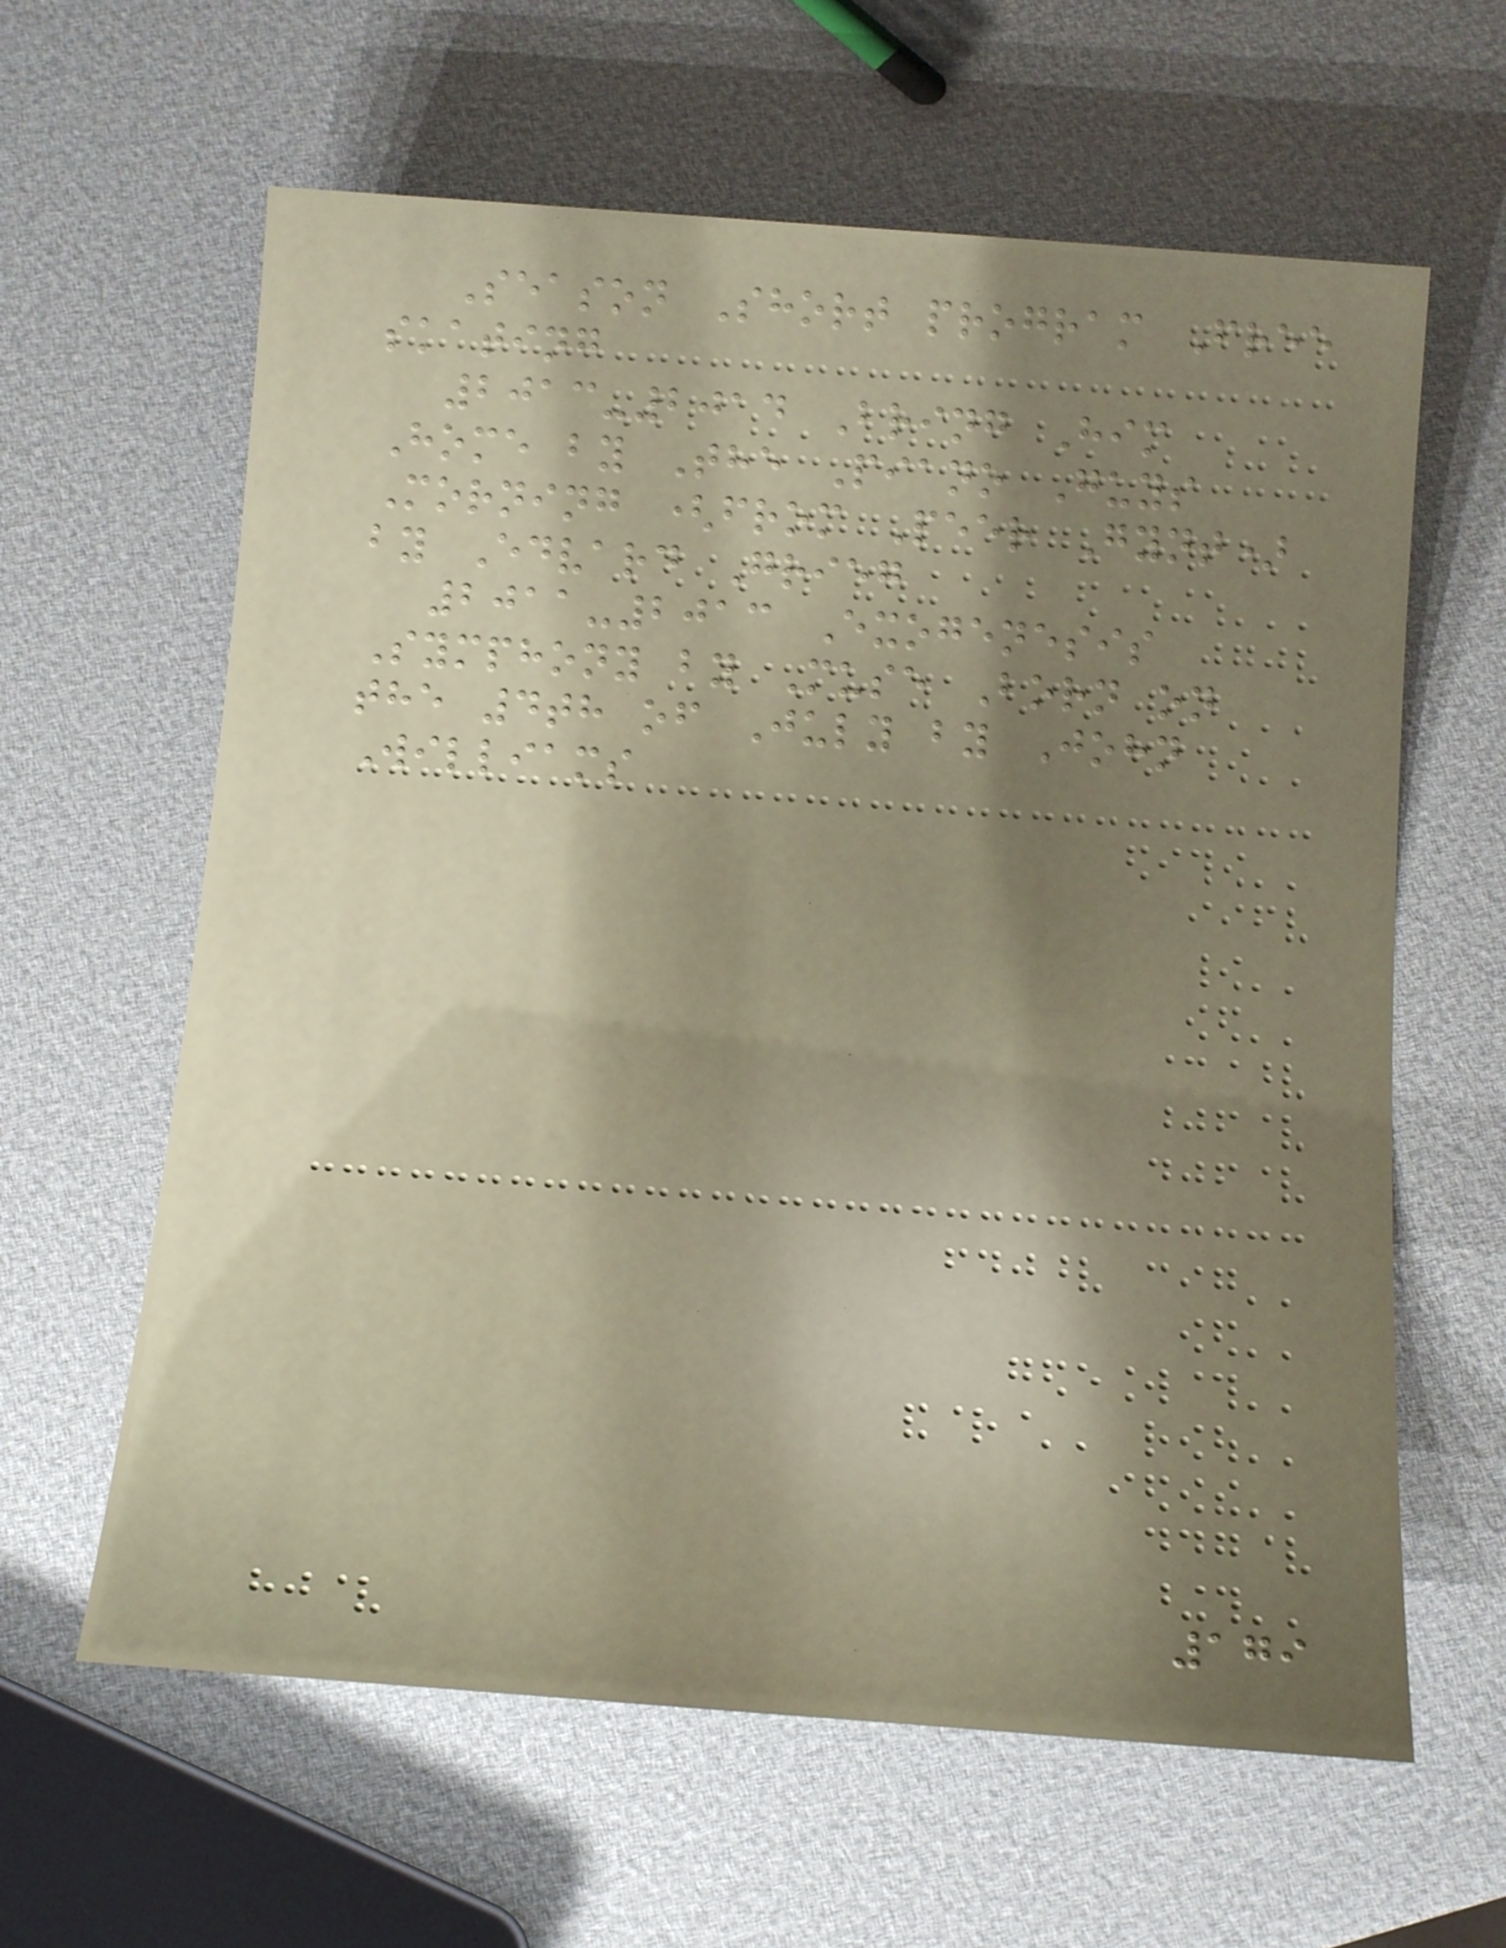Season Short program Free
skating
2013-2014 Bring Him
Home by The Piano Guys
Morning (from Peer Gynt)
by Edvard Grieg
2011-2013 Exogenesis
Symphony by Muse Born on
the 4th of July by John
Williams
179
